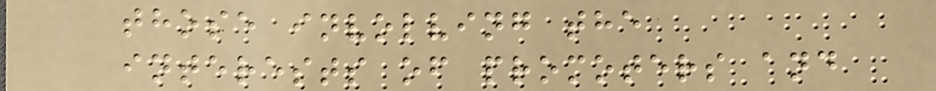those involving the
interests of promoters and
